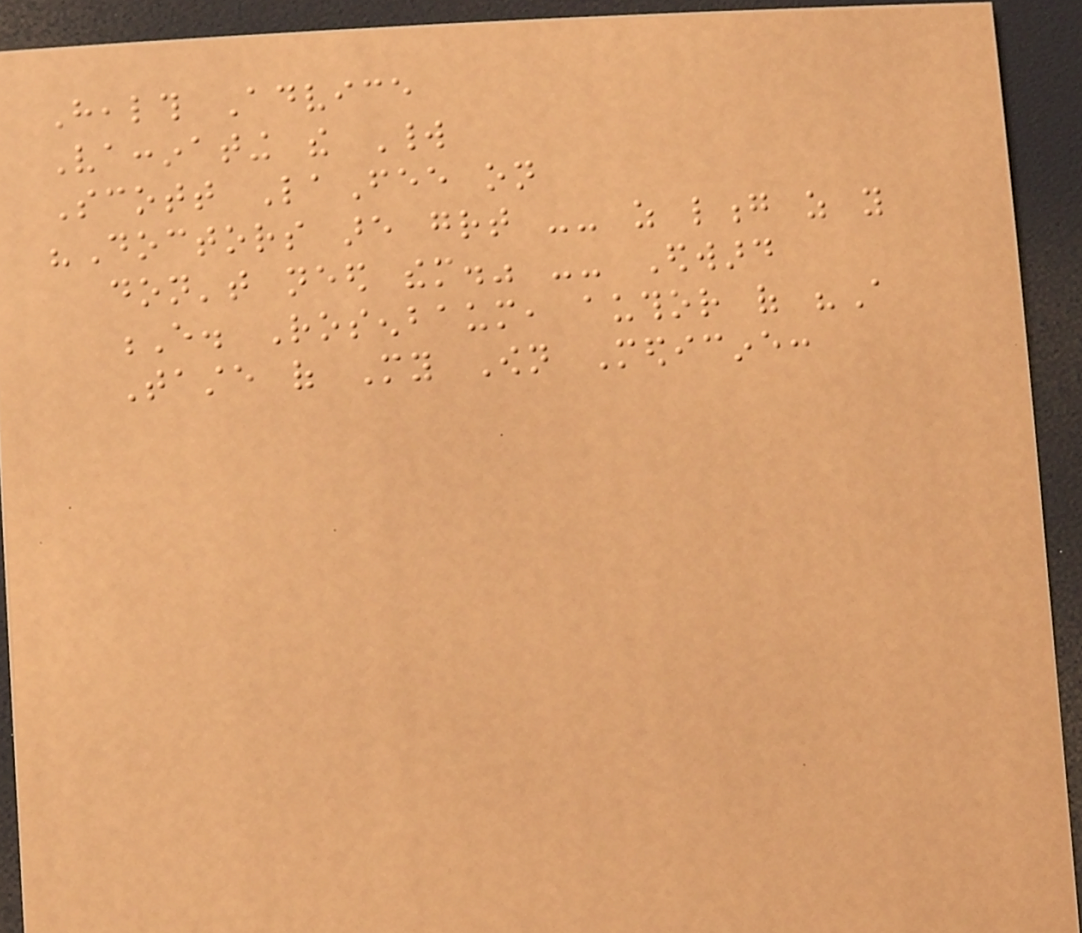Health Advice
Vaccinating the World
Scott LaFee on
"Doctors are great -- as long as you
don't need them." -- Edward
E. Rosenbaum, author of "A
Taste of My Own Medicine:
